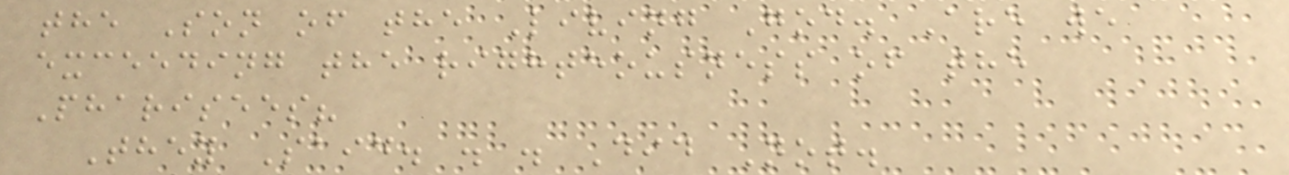the Son of the Living God. Are we
exceeding the righteousness of the
Pharisees?
They Said. . . Did Not.
